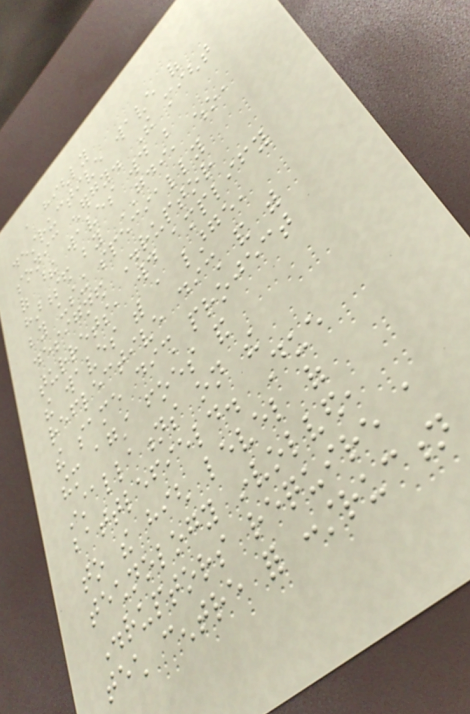a highly
destructive wave of
sonic energy. The might
of these waves would be
harnessed by GDI, who,
by using specially
designed Disruptor
turrets, would amplify
the waves with a large,
reflective dish and with
the same dish project
them against foes and
installations on the
battlefield. Due
to the high level of
technology involved,
Disruptors require a
tech centre for construction
